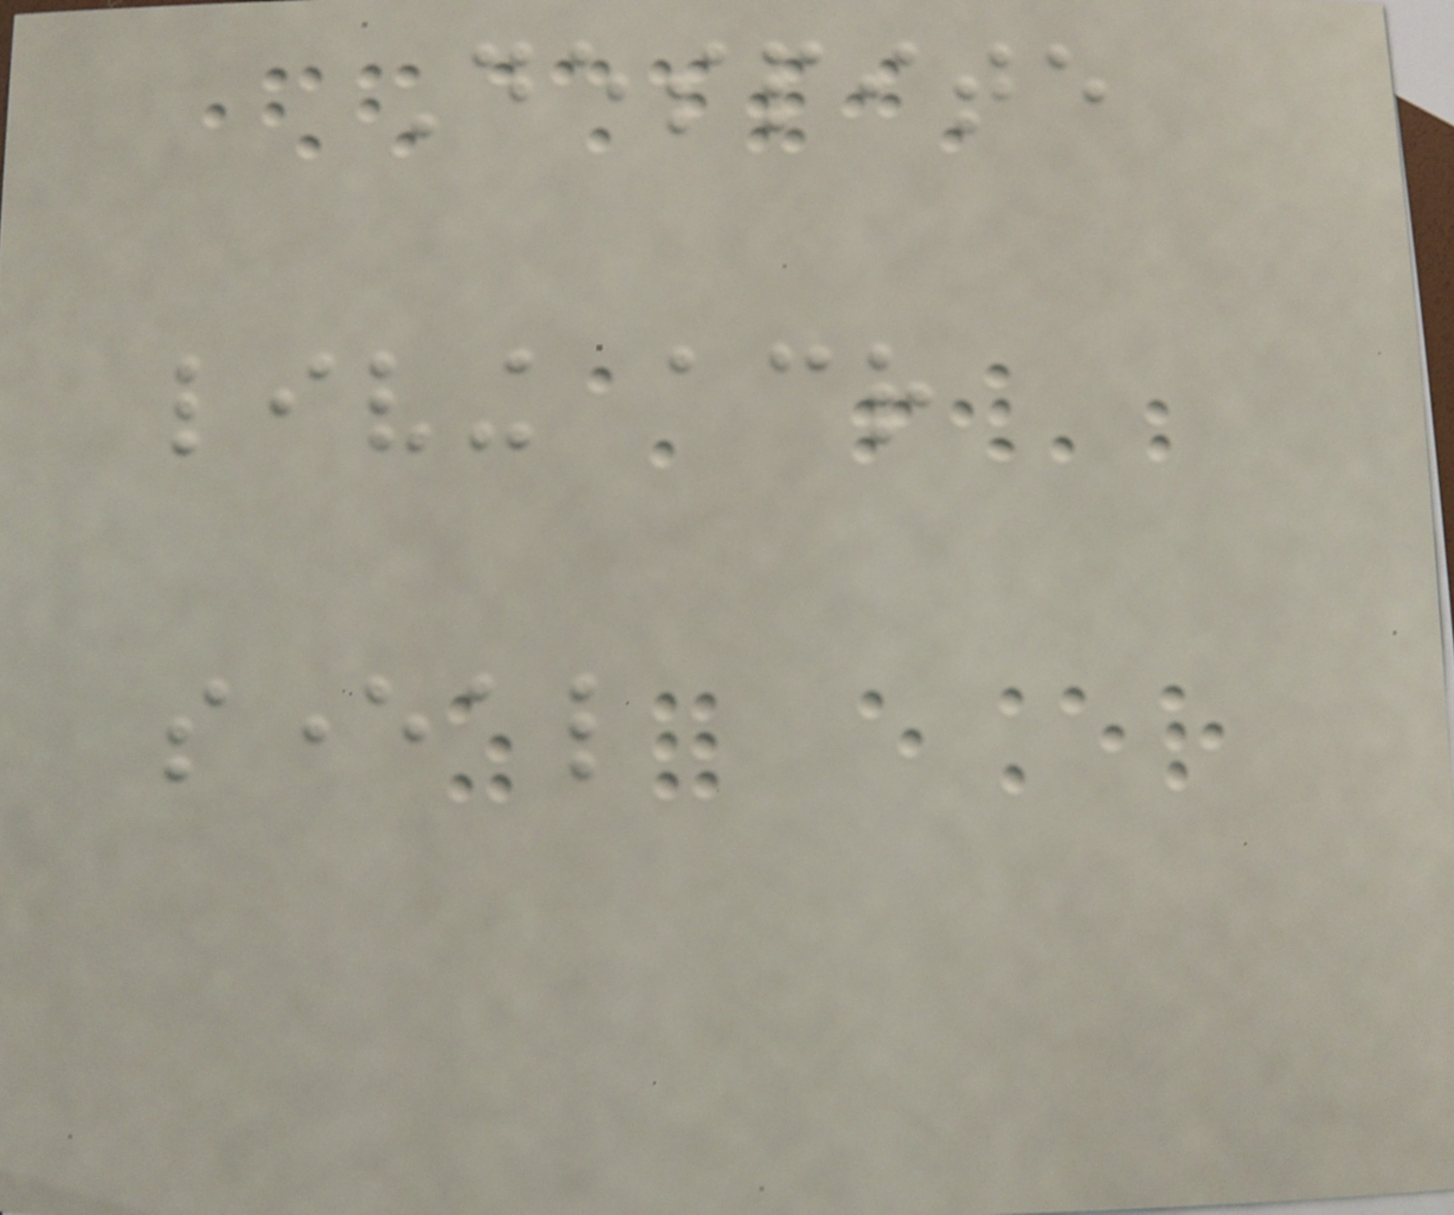Despite
living across
several
